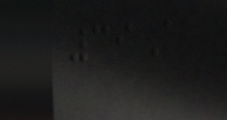39A
